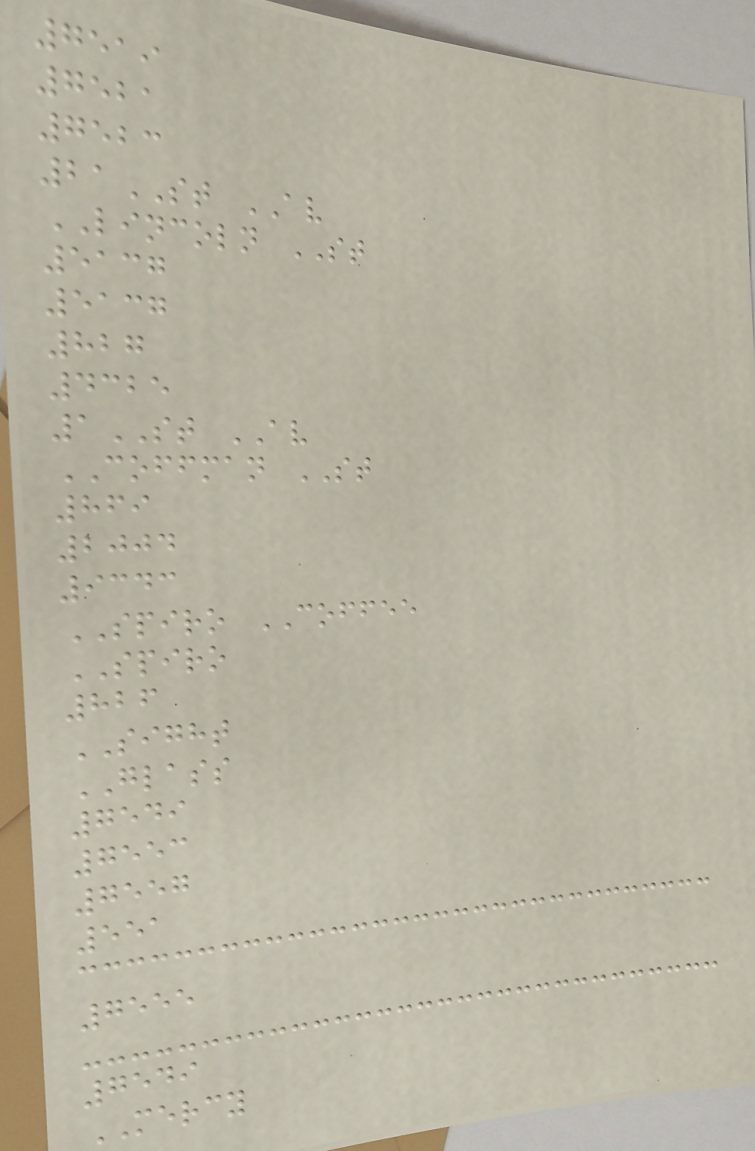7519
7521
7523
21ST AV
LINCOLN ST
5137
5137
827
4325
1ST AV
COFFMAN ST
869
2004
9343
SPIRO COFFEE
SPIRO
826
SIGHT
GLASS
7549
7553
7557
551
7555
7549
MERCY
